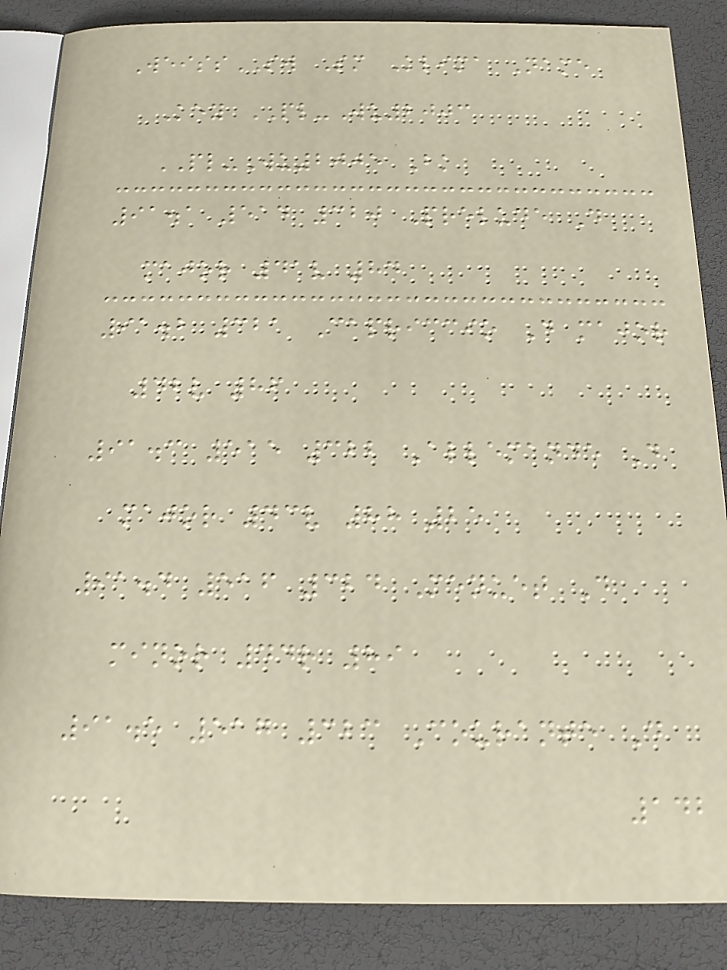WeissSW Sm Klima Name
Key PL-Wu2003
PL-Wu2005 Bk
91.1 514 320 Prelude D
major 41v 84
91.2 321 Capriccio D major
42v 86
91.3 515 322 Allemande D
major 43v 88 25
91.4 516 324 Menuet D
minor 44r 89
91.5 517 323 Courante D
142
